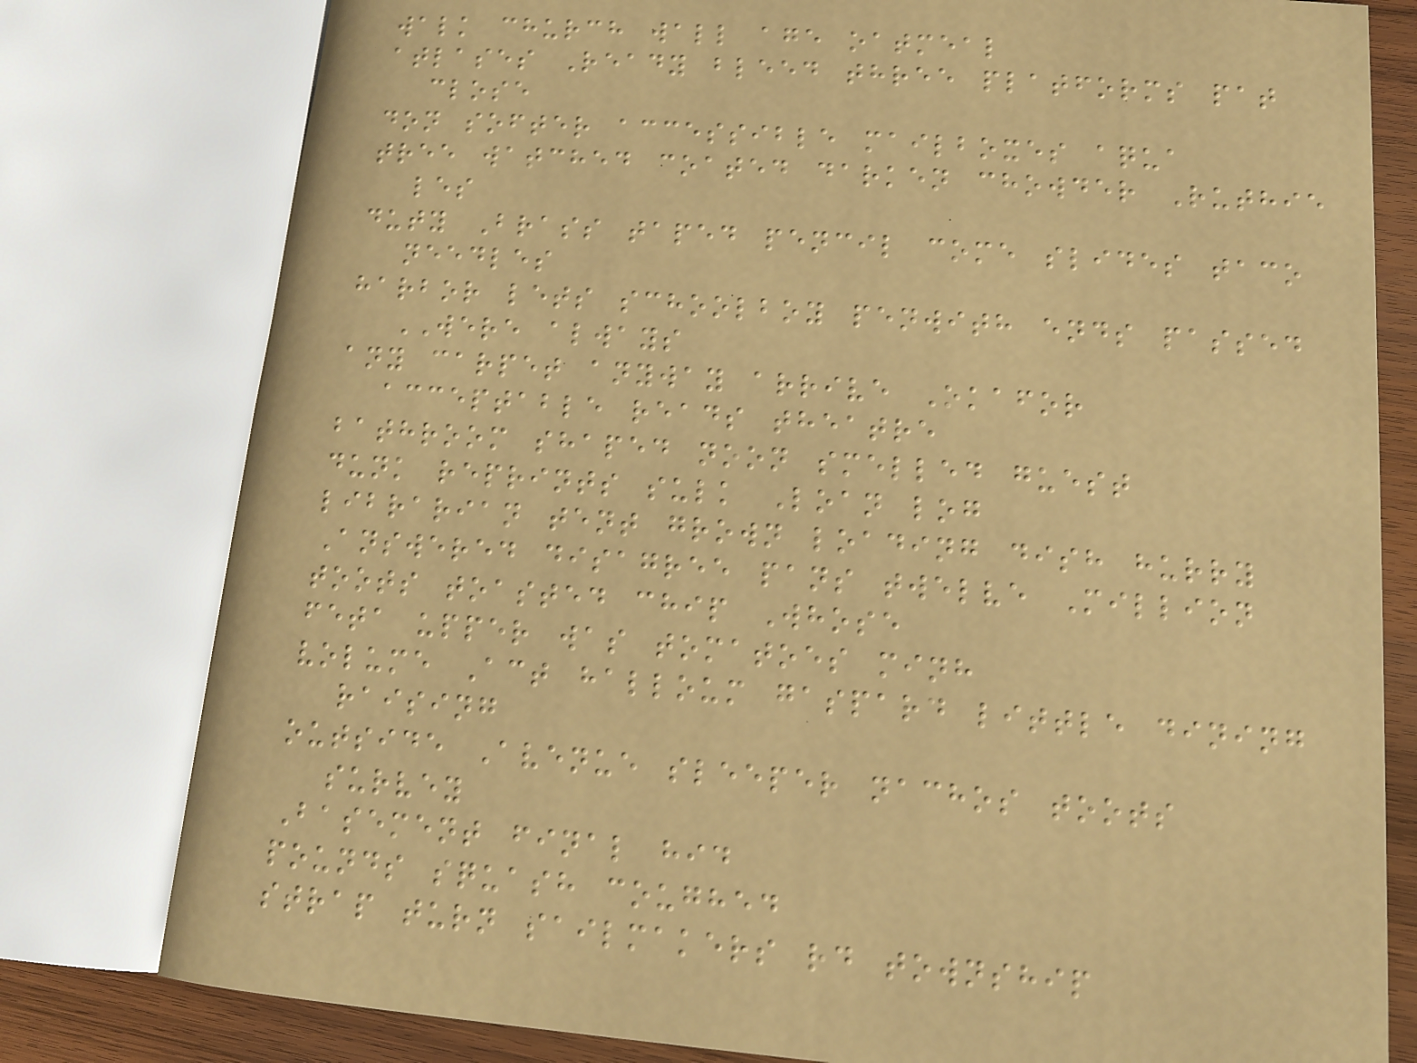walk church wall age oatmeal
atlases Ready bleed three platforms pat
close
don softer accessible mailboxes aqua
tree watched coated darken chowder Ruthie
les
duty Brass taped pencil come slides taco
needles
harbor lets schoolboy penwith ends passed
WERE always
any carpet anyway arrive Okafor
acceptable reads theatre
bathroom shaped noon smelled guest
dunk reprints sulk Loan log
librarian tent grown loading dish hurry
Answered disagree pans twelve Million
toots toasted chip Whose
feta upper was tomatoes minh
volume Act halloum gaspard little dining
raising
outside Avenue sleeper nachos toots
survey
Basement final hid
pounds squash coughed
strap turn sailmakers rd township
